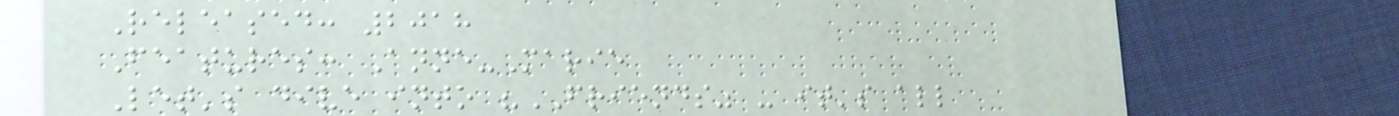Released: 2018
Features: Anne-Marie
Let's dive into "FRIENDS" - it's all
